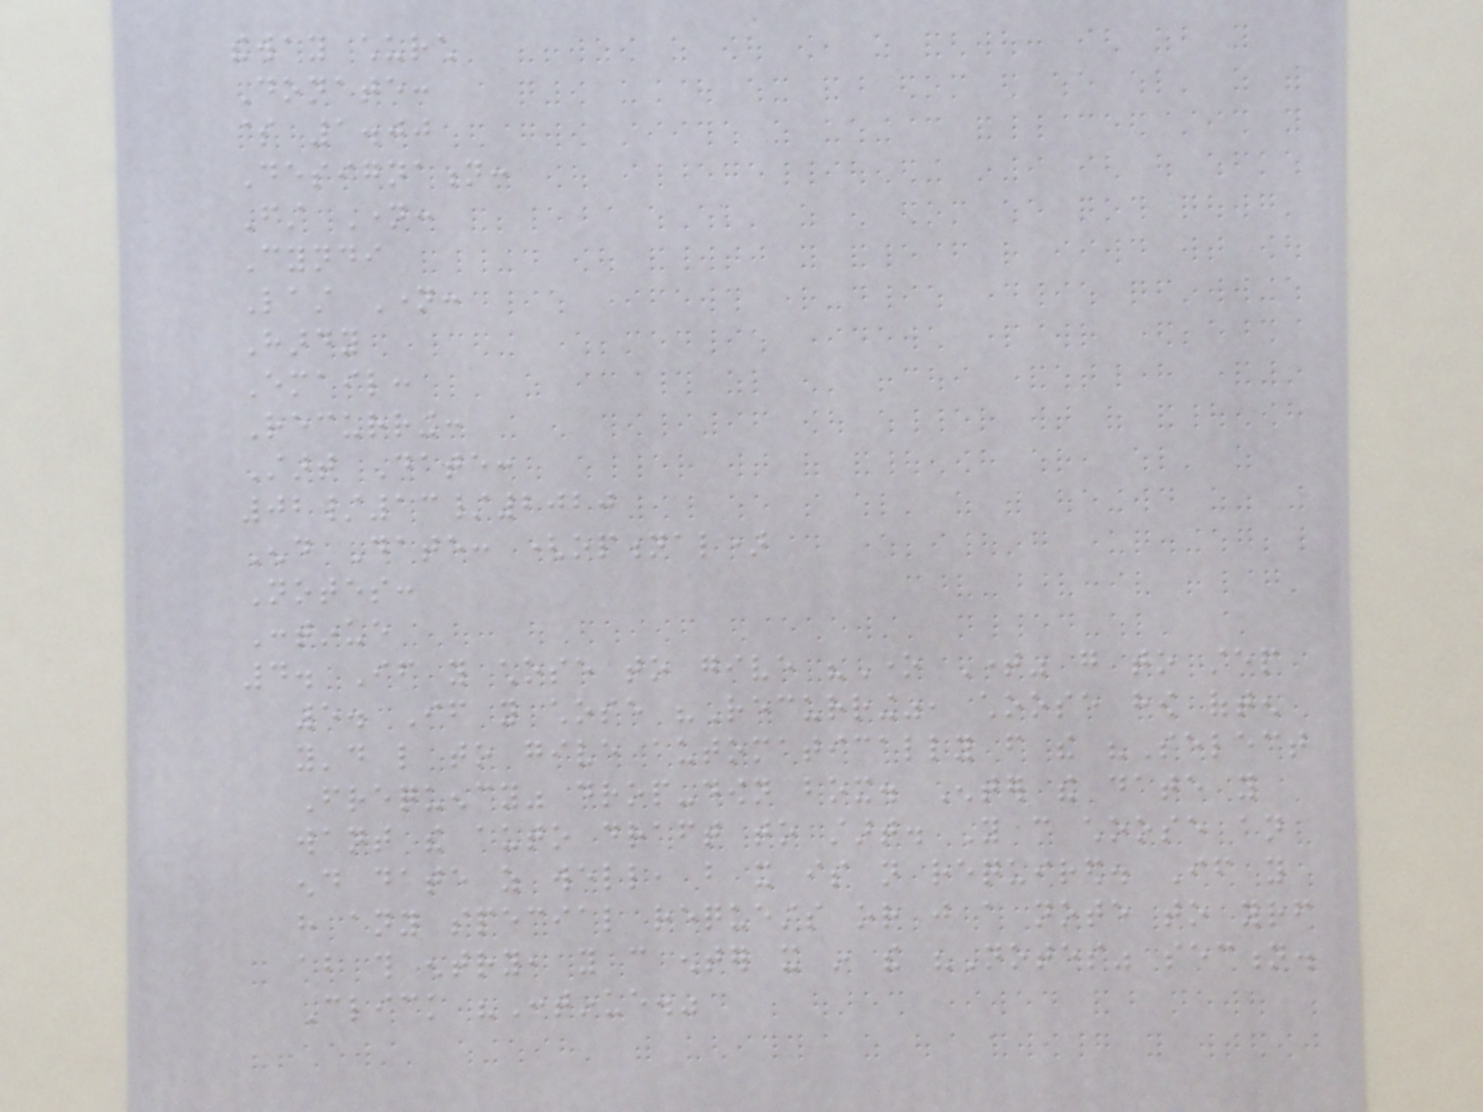theway church
Donate:
$ 1.00
Designation:
First Name:
Cyndi
Last Name:
Hardy
Email:
Recurring:
Start Date:
02/13/2020
End Date: (optional)
Notes:
Continue
4. If you chose to give "One Time" go to step
5. If you chose "Recurring", choose how often
you'd like to give automatically from the "Select
Frequency" drop-down box. Enter the date you
want the auto draft to start. You can choose an
end date as well, but it is not required. If you
have any special requests or just a note to yourself
about this entry, you can enter it in the "Notes" section.
Click "Continue."
